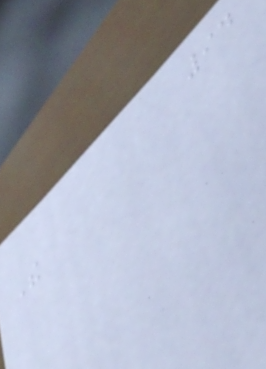94
The
